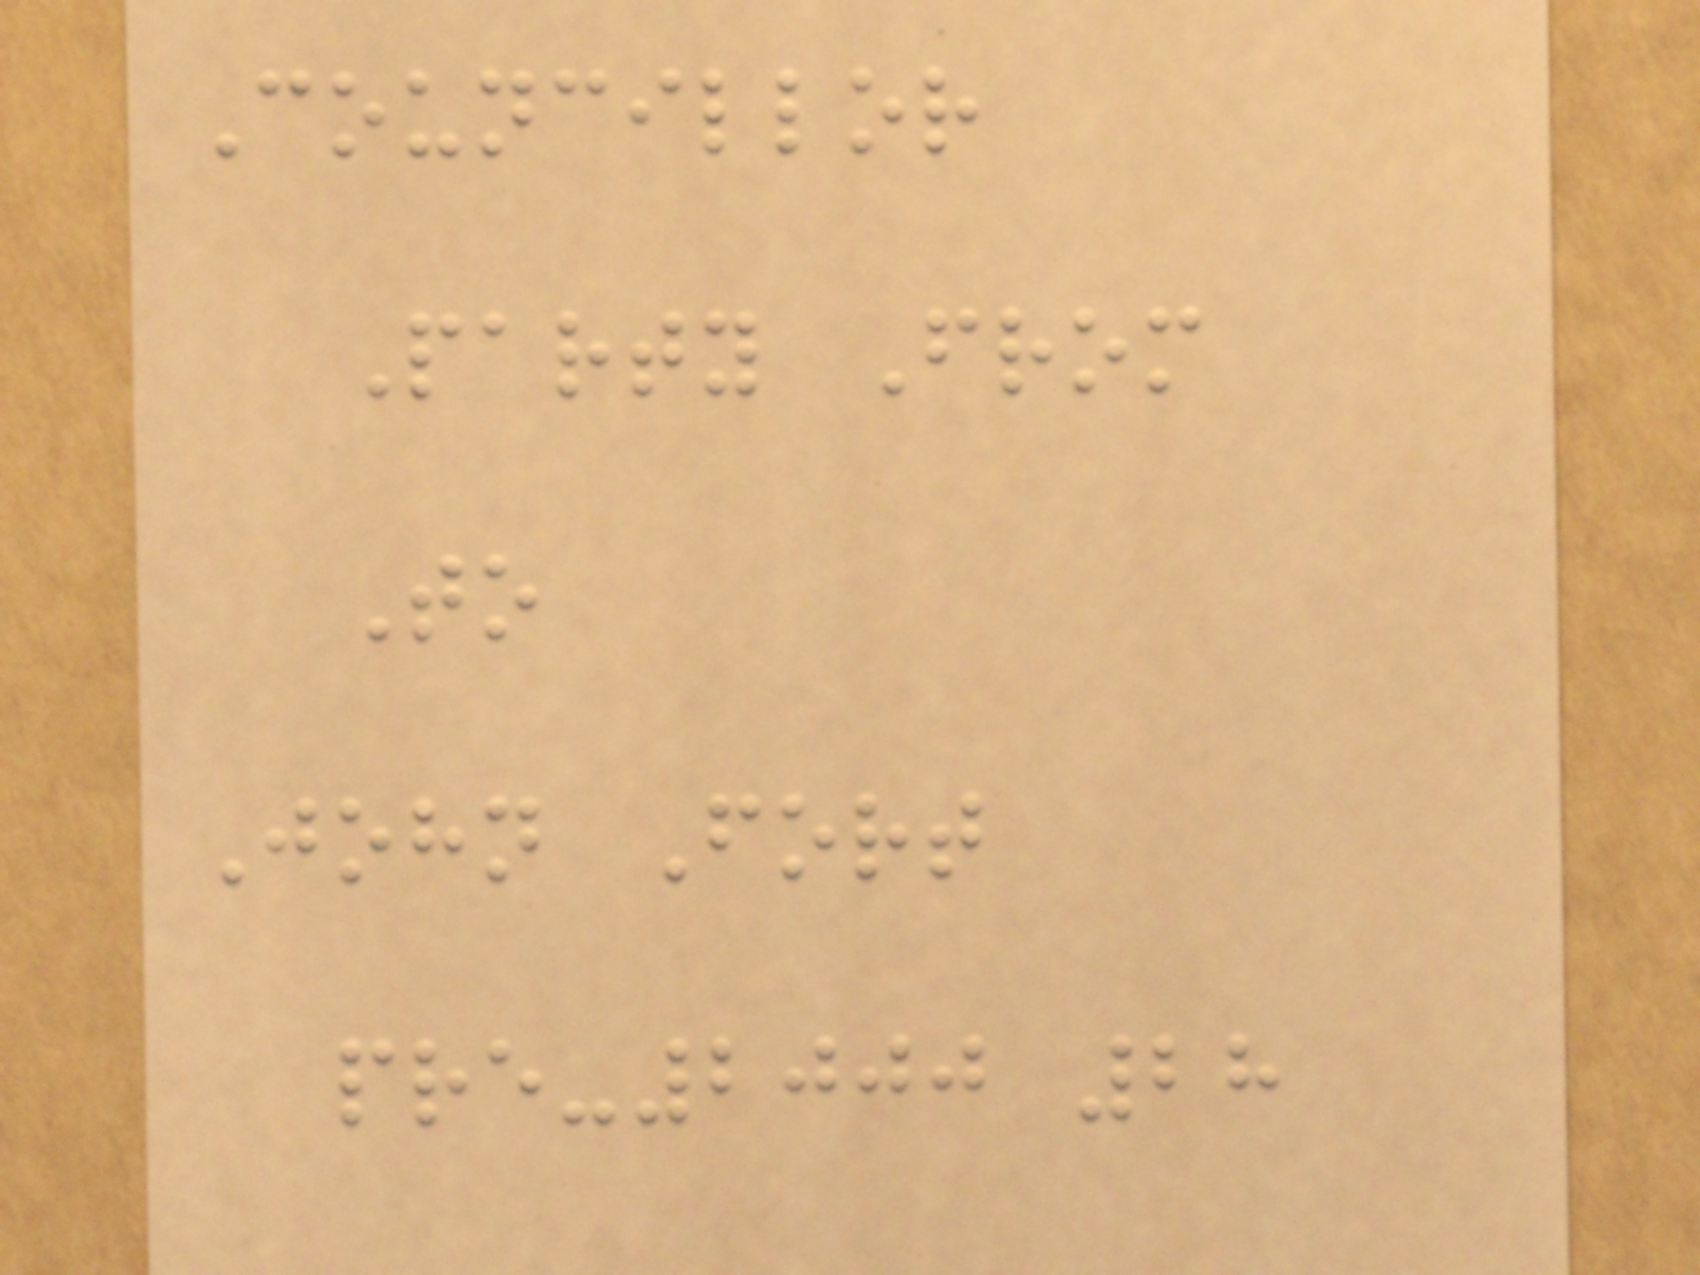Councillor
Party From
To
John Fort
pre-2000 28
